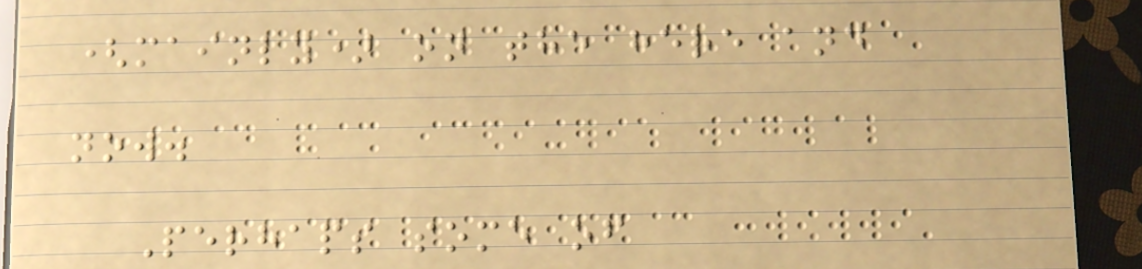(mainly) on the here and
now.
Perhaps some of
